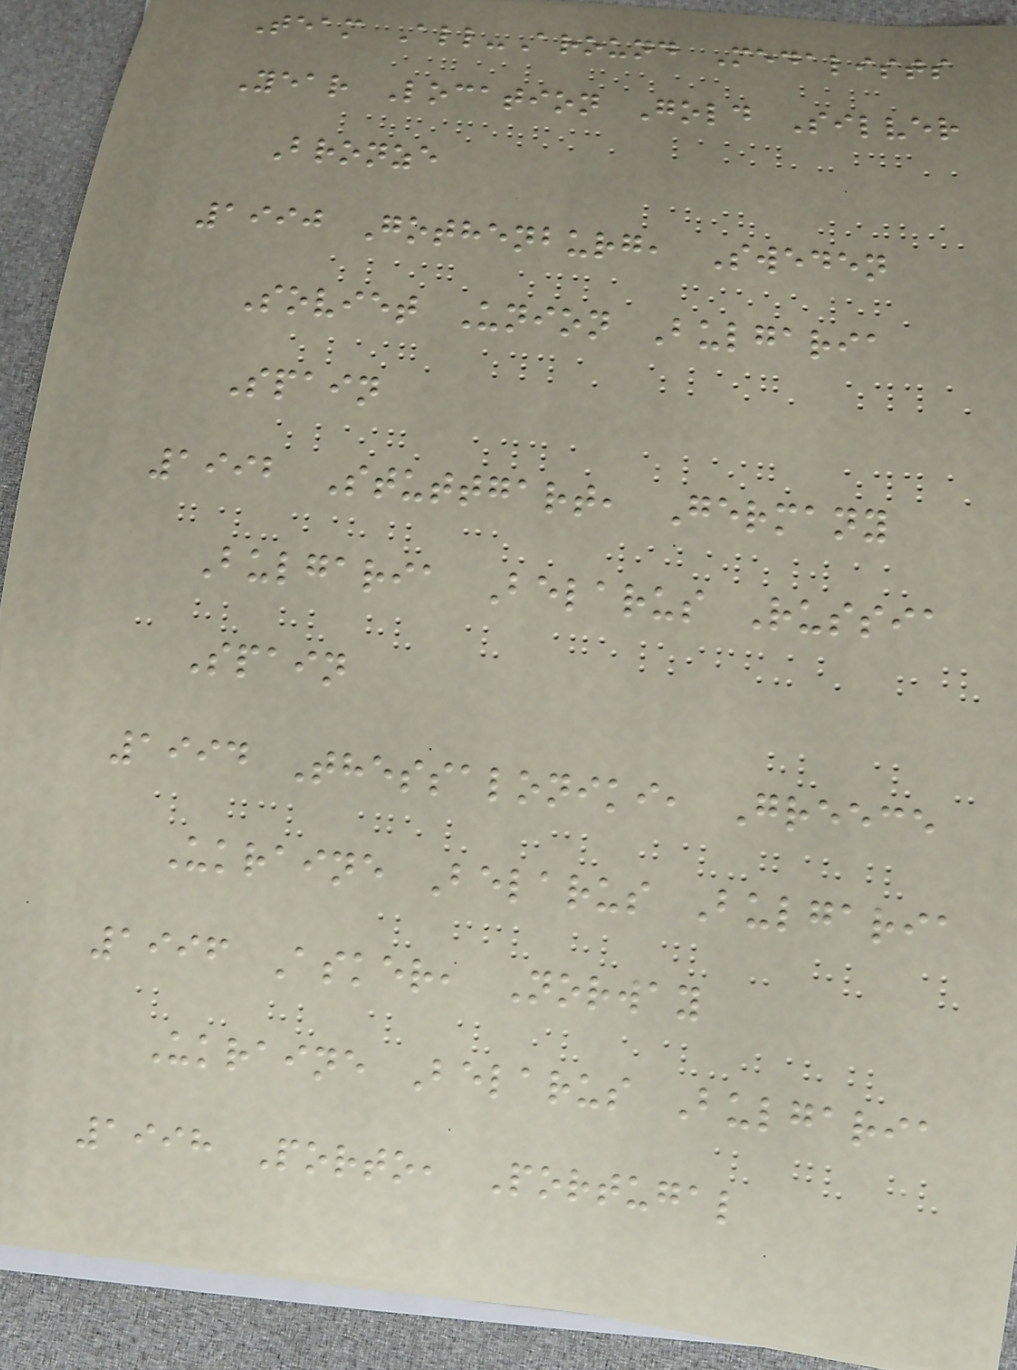Team All-Around Medalists
Year Location Gold Silver
Bronze
1990 Gothenburg, Sweden
Soviet Union Bulgaria
Spain
1992 Stuttgart, Germany
Bulgaria Belarus Russia
Spain
1994 Thessaloniki, Greece
Ukraine Belarus Bulgaria
1996 Asker, Norway
Ukraine Belarus Bulgaria
1998 Porto, Portugal
